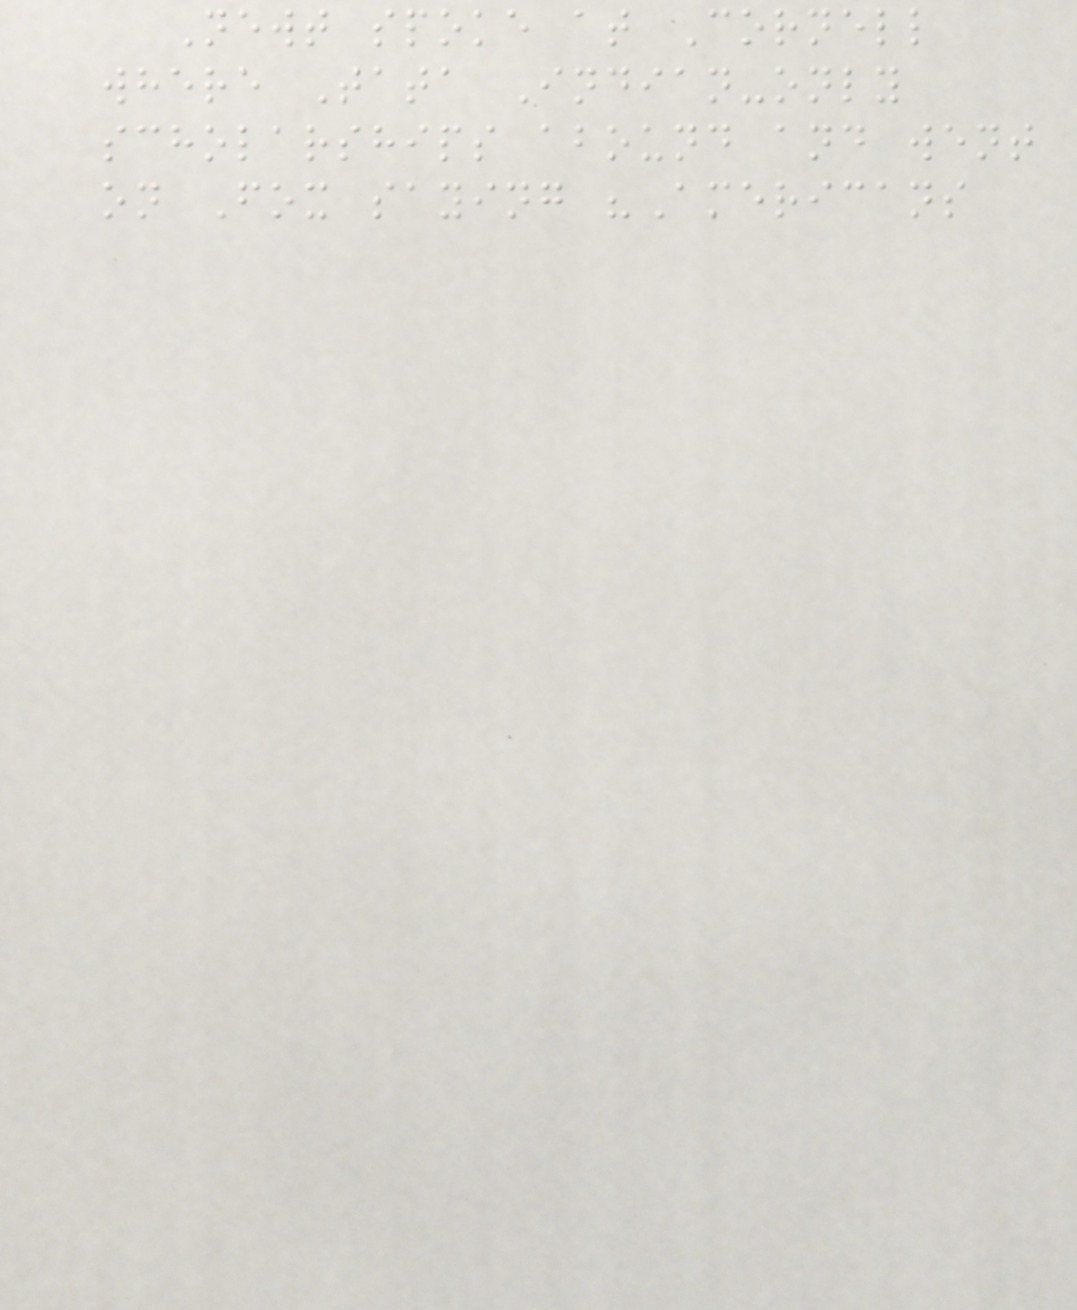Newt spoke at Cornell
where Tata Indian-only
scholarships abound and went
on Fox saying "Americans
